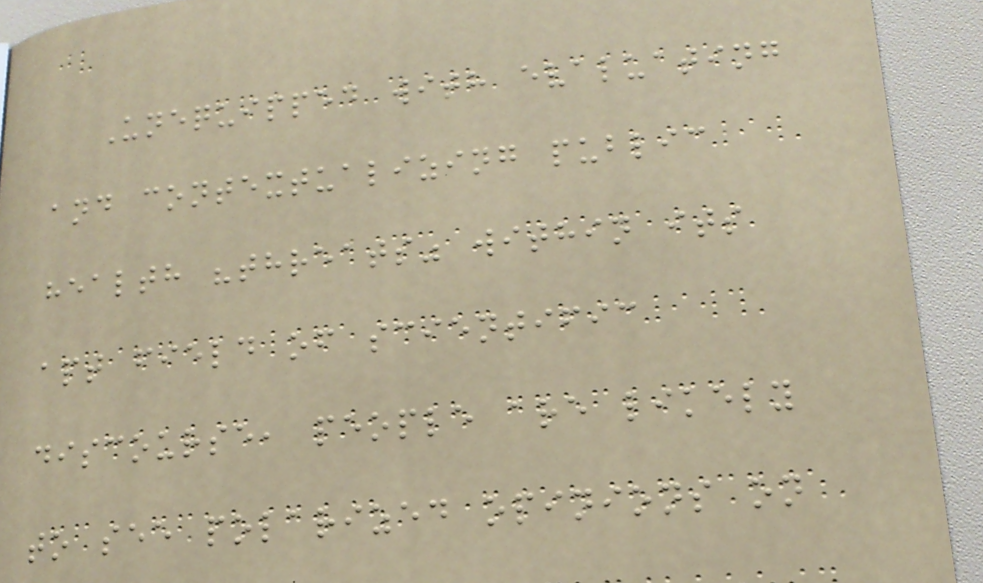Unequipped with evaluating
and contextualizing public
health "threats" within its
apt field of scientific
discourse, people are likely
to see polarized opinions on
